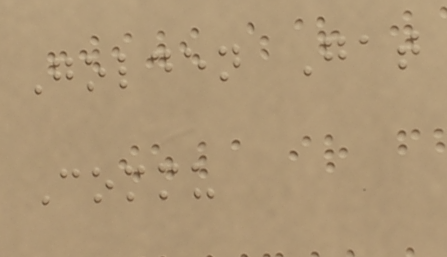Golden Gat
Commu
